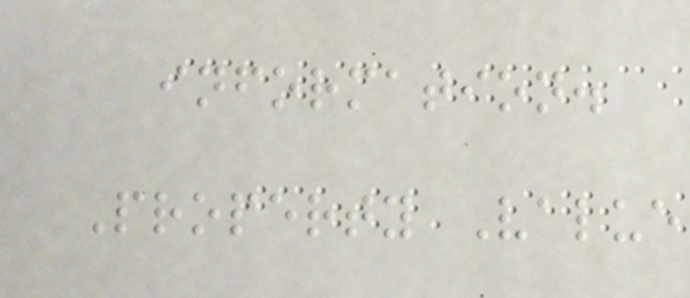information.
Property Value
